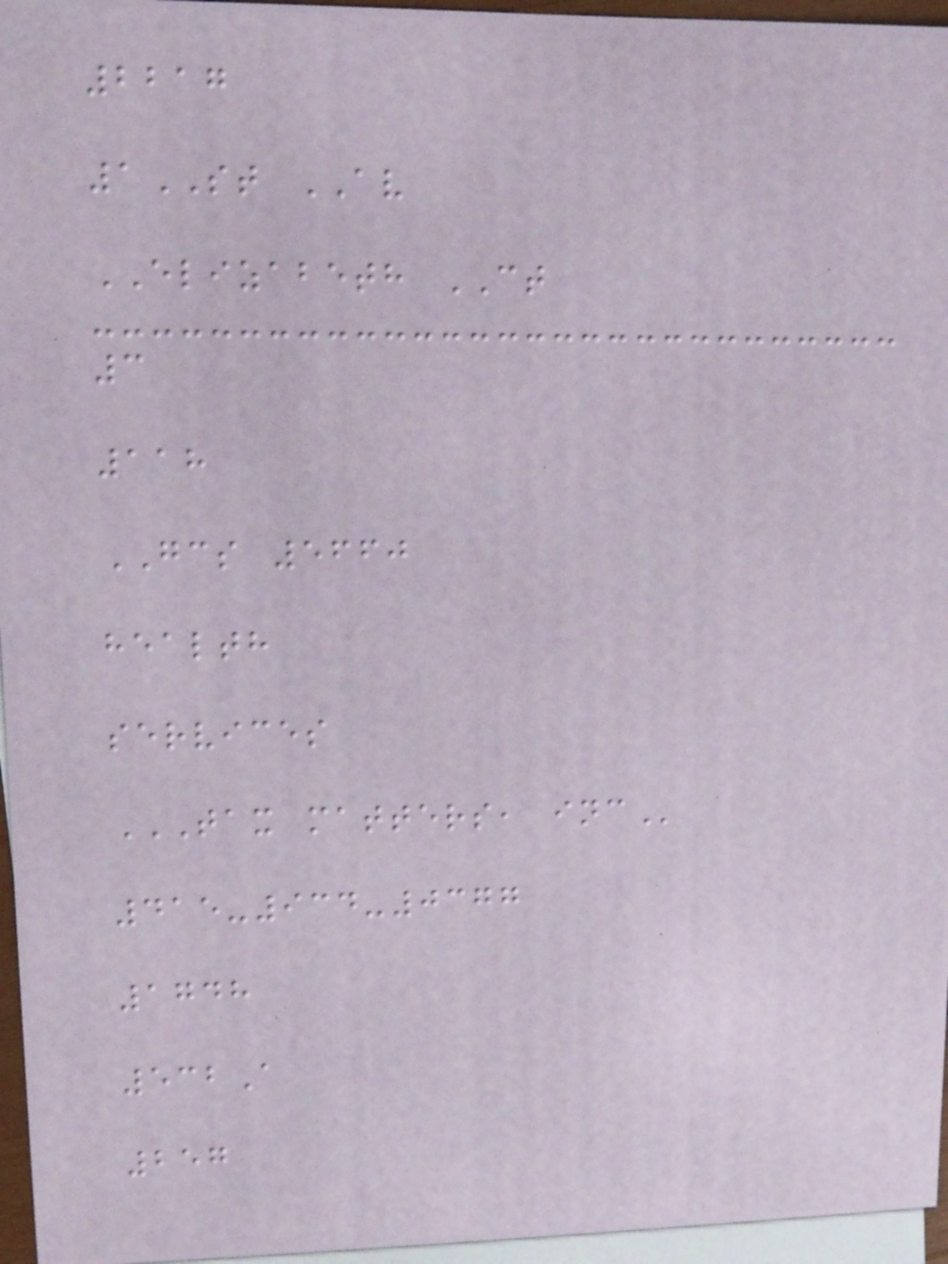2217
1ST AV
ELIZABETH CT
3
118
GCS 5660
health
services
TAX MATTERS, INC
415-934-0377
1748
532A
257
